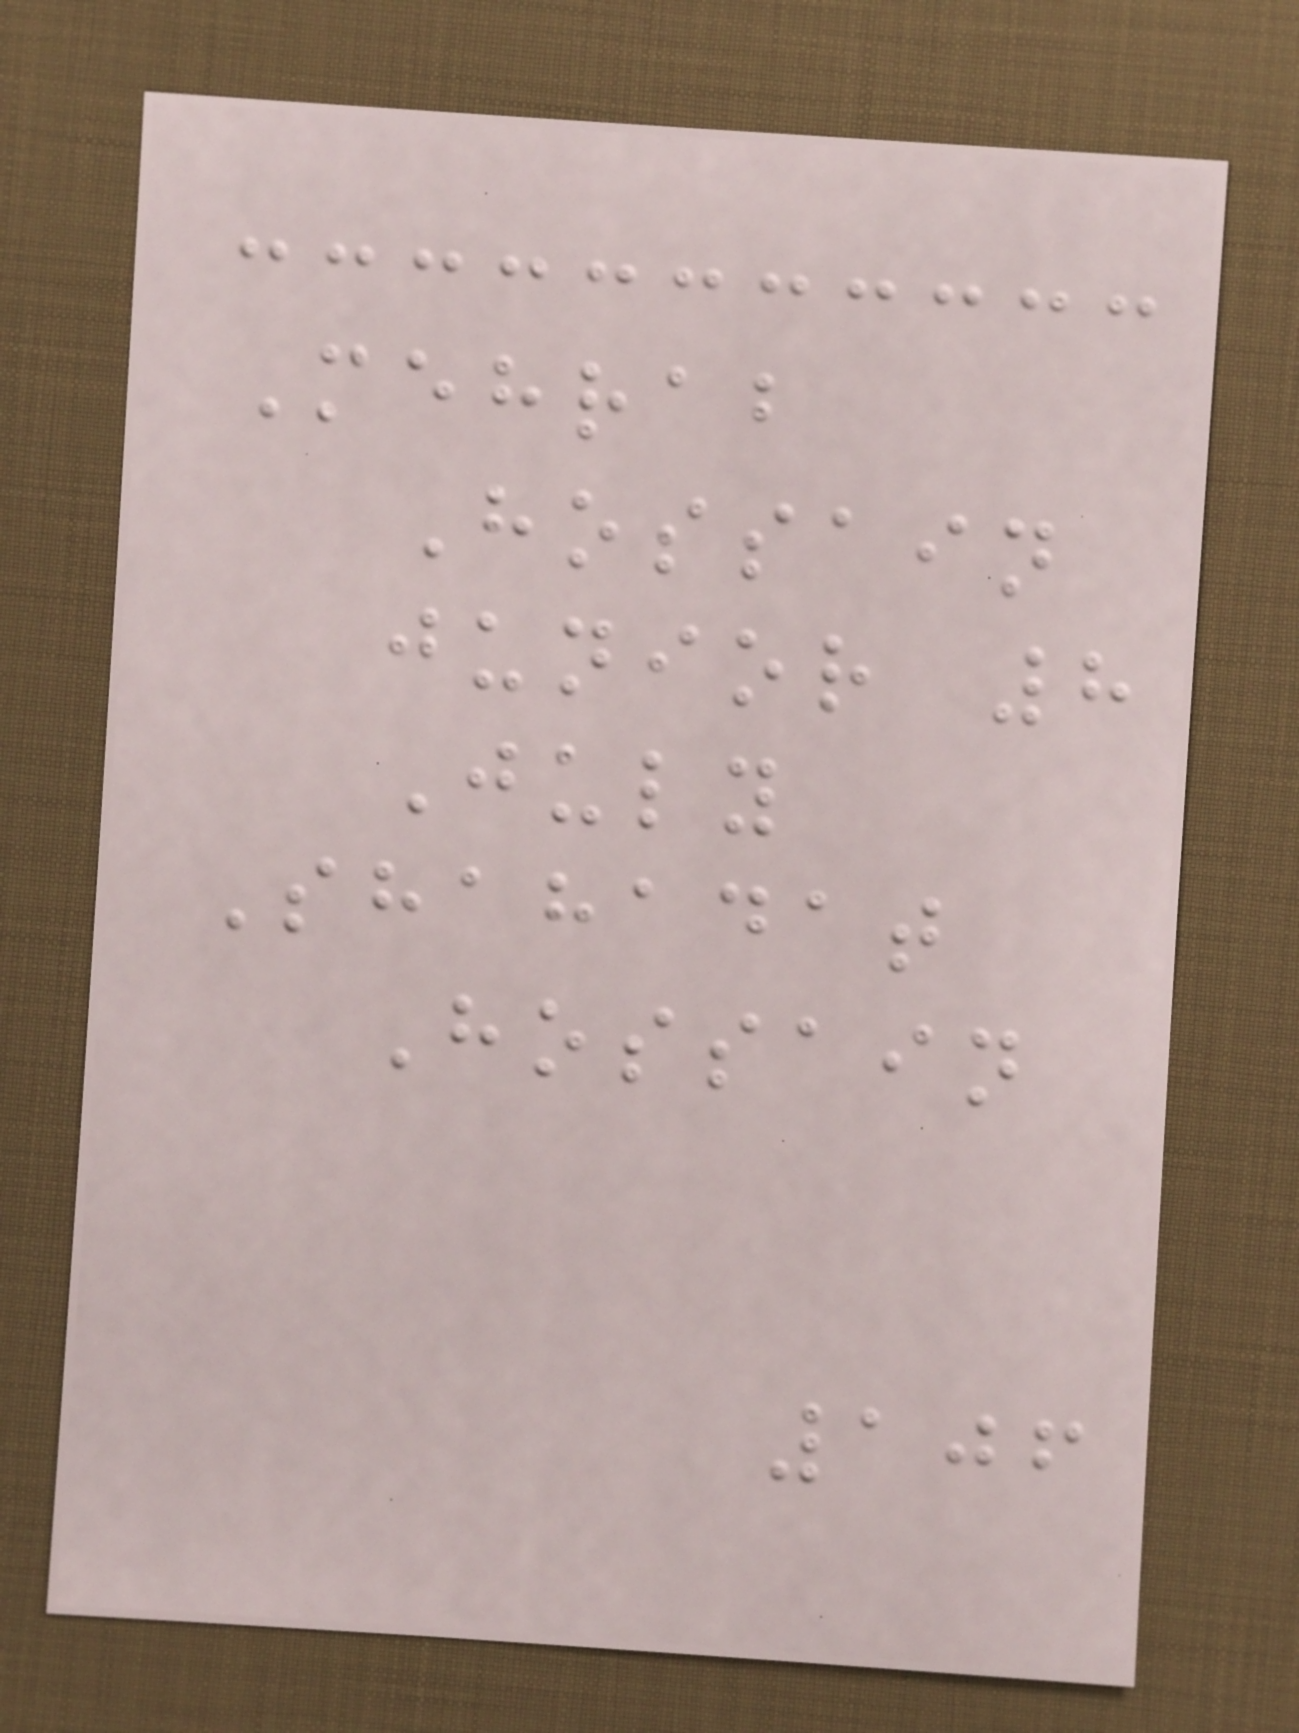Mehrab
Hossain
junior 8
July
Shahadat
Hossain
106
